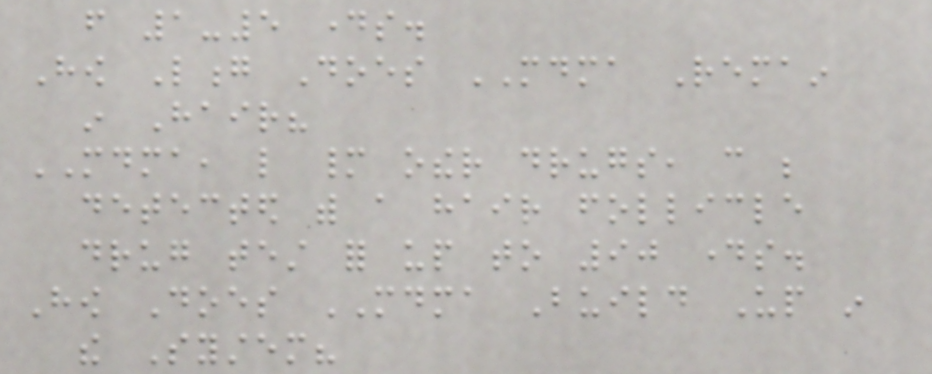from 1-5 days.
How Long Does MDMA Remain
in Hair?
MDMA, like many other drugs, can be
detected with a hair follicle
drug test for up to 90 days.
How Does MDMA Build Up in
the System?
